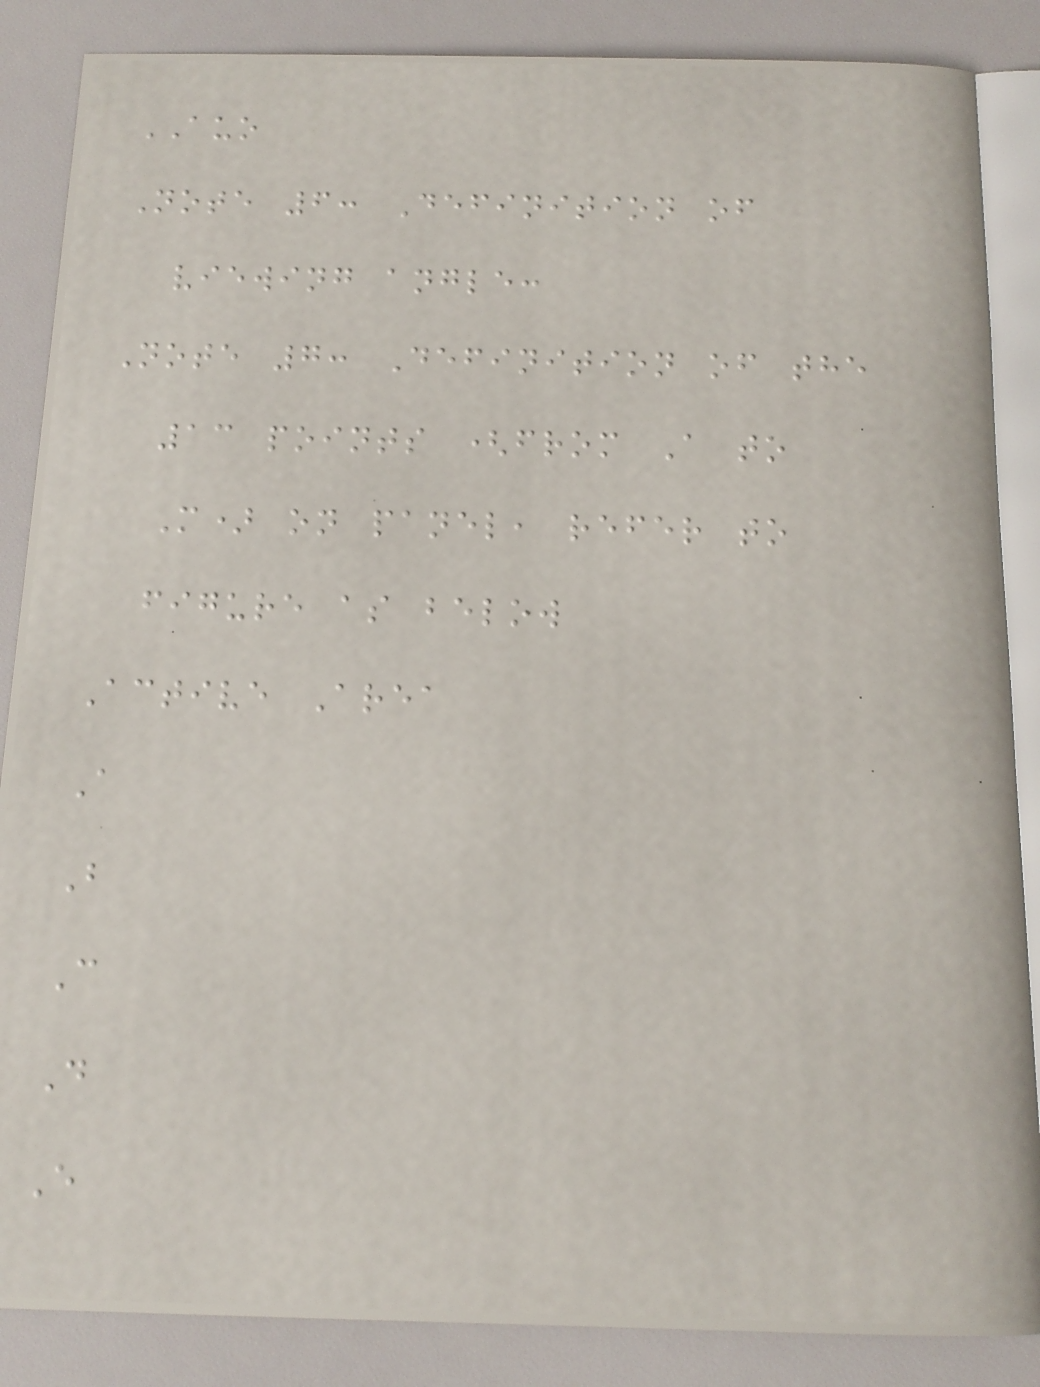AUO
Note 6: Definition of
viewing angle:
Note 7: Definition of the
13 points (from A to
M) on panel, refer to
figure as below
Active Area
A
B
C
D
E
